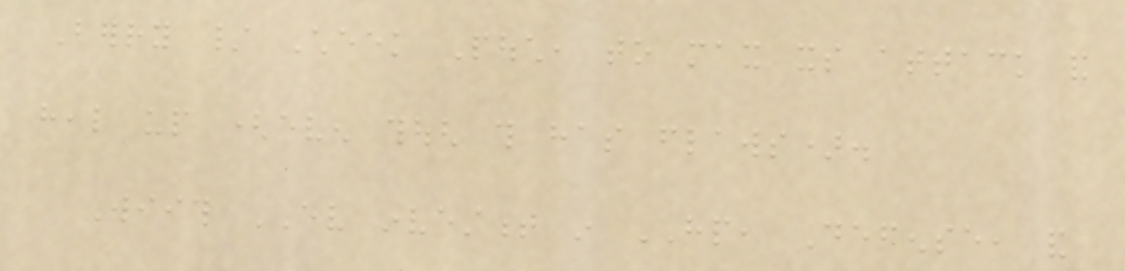Berry / Cheek Pouch, to max its attack and
heal up (even though this has flaws).
Wiith EV investment in HP, Defense, and
